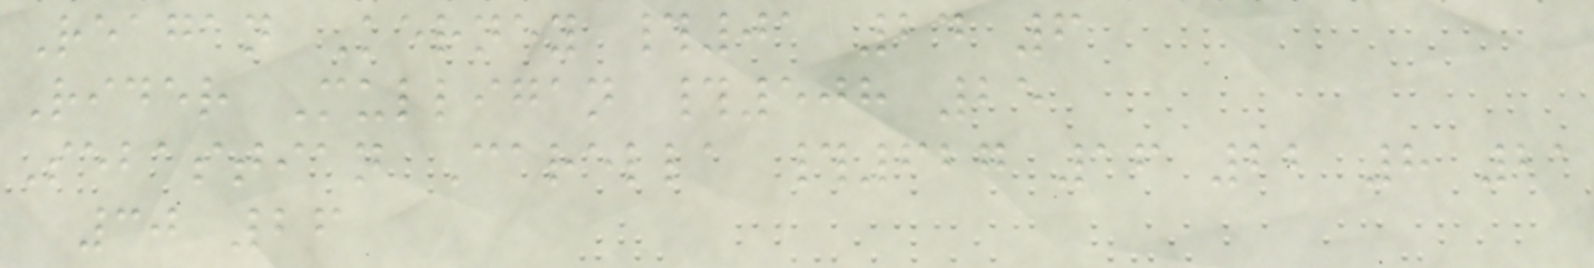Reagan Kerney #01 24 6
Rider Mulligan #508 25
Sebastian Carella #627 16 22 8 21
30 26
